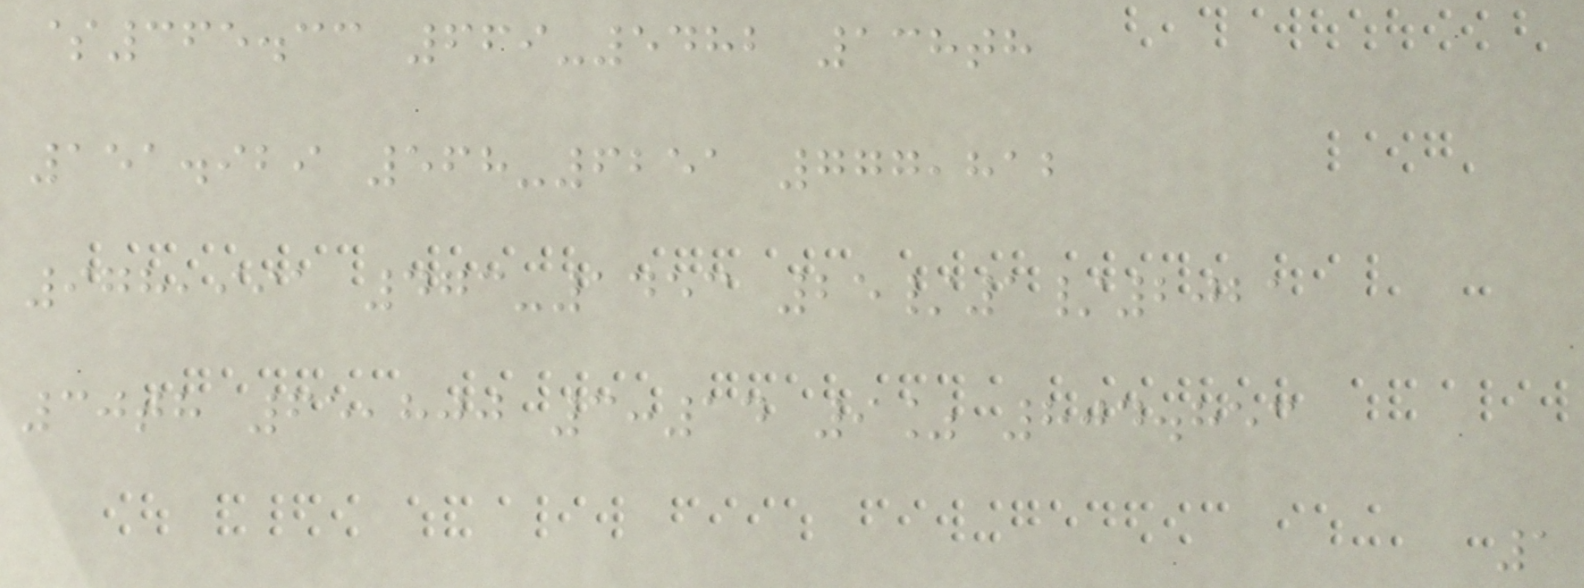$365.33 669-5482 138th
151.929 568-6251 777,812
978,991 473-1453 25/1/2021
30th 65,800 3:14 9% 804.853
1
